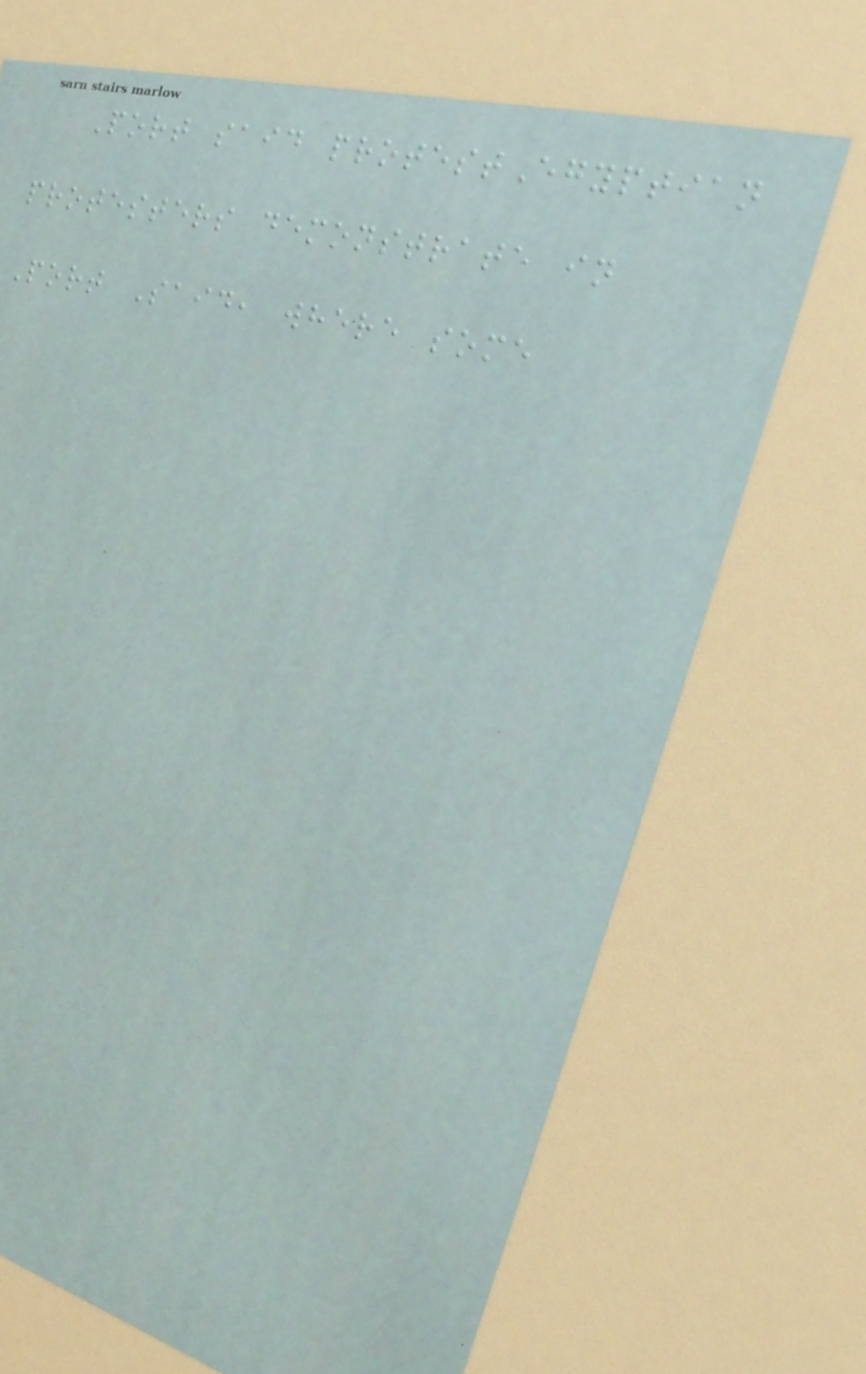Port said protestEgyptian
protesters demonstrate in
Port Said, where some
